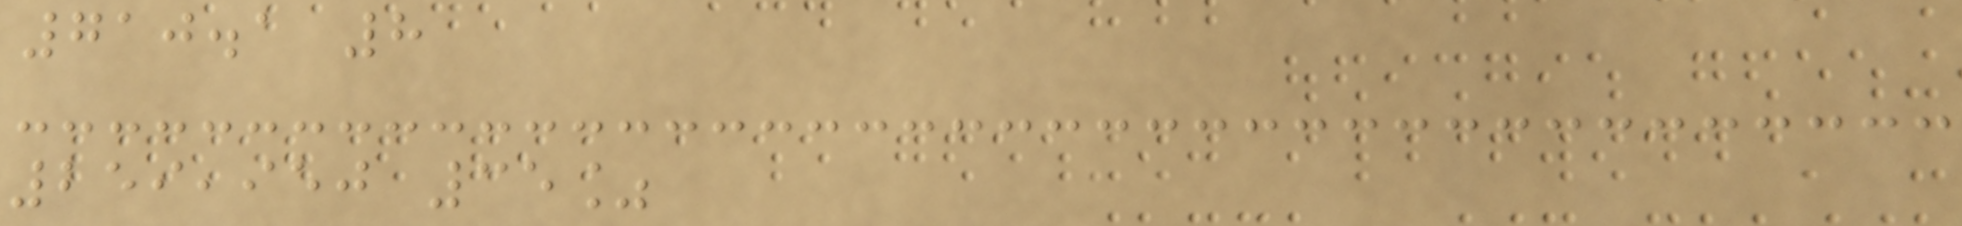710.1 8
259,950 35%
